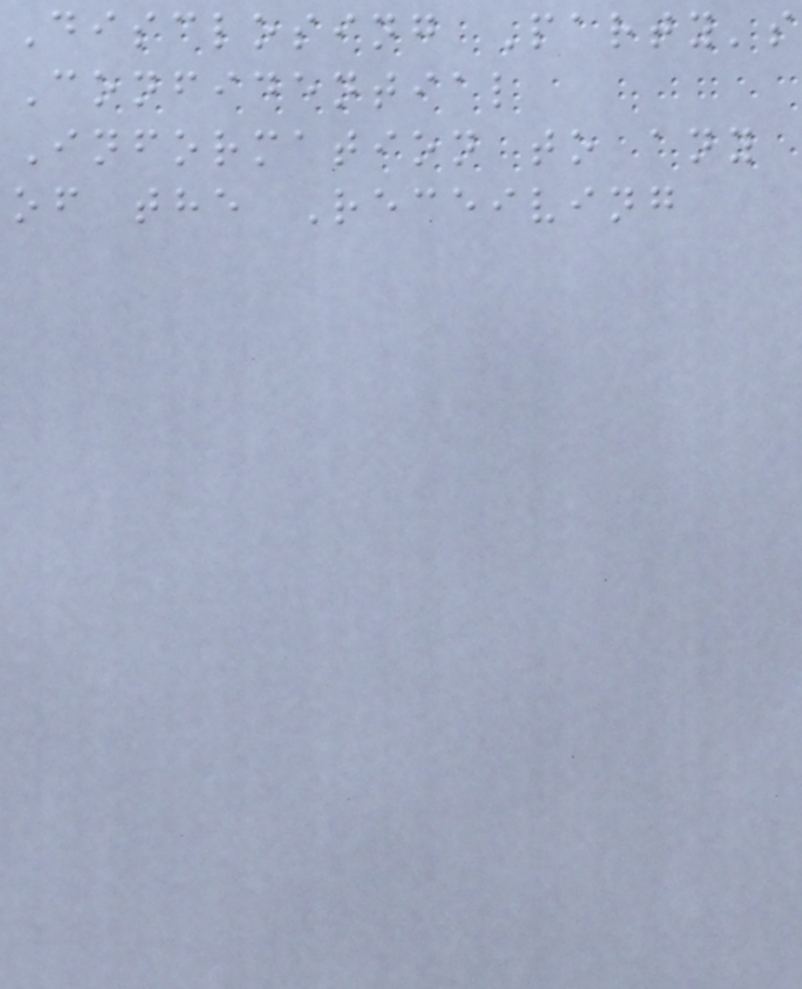Disclosing Party's
Confidential
Information to any
of the Receiving
